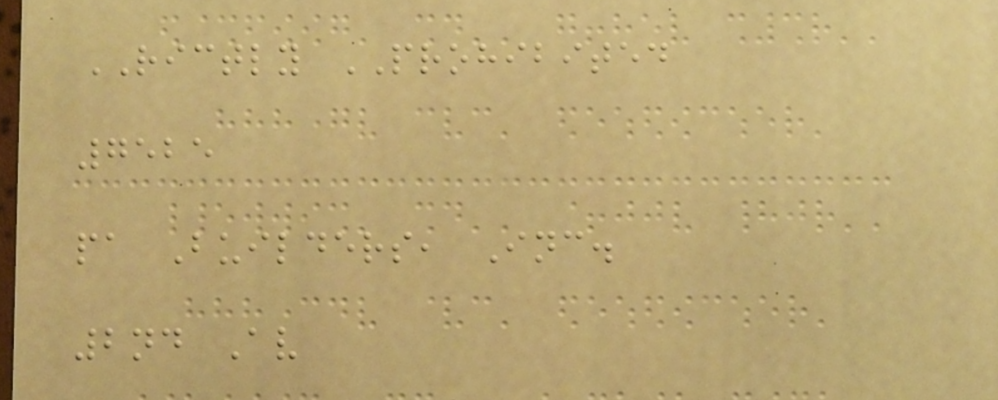RICTLY PROHIBITED
7525
pa Builders, Inc.
2nd Av
